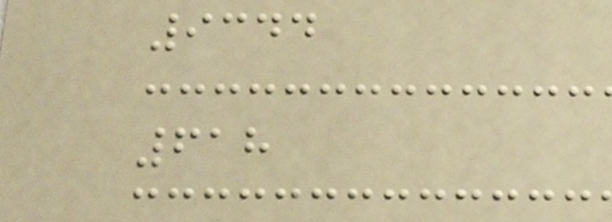9344
618
